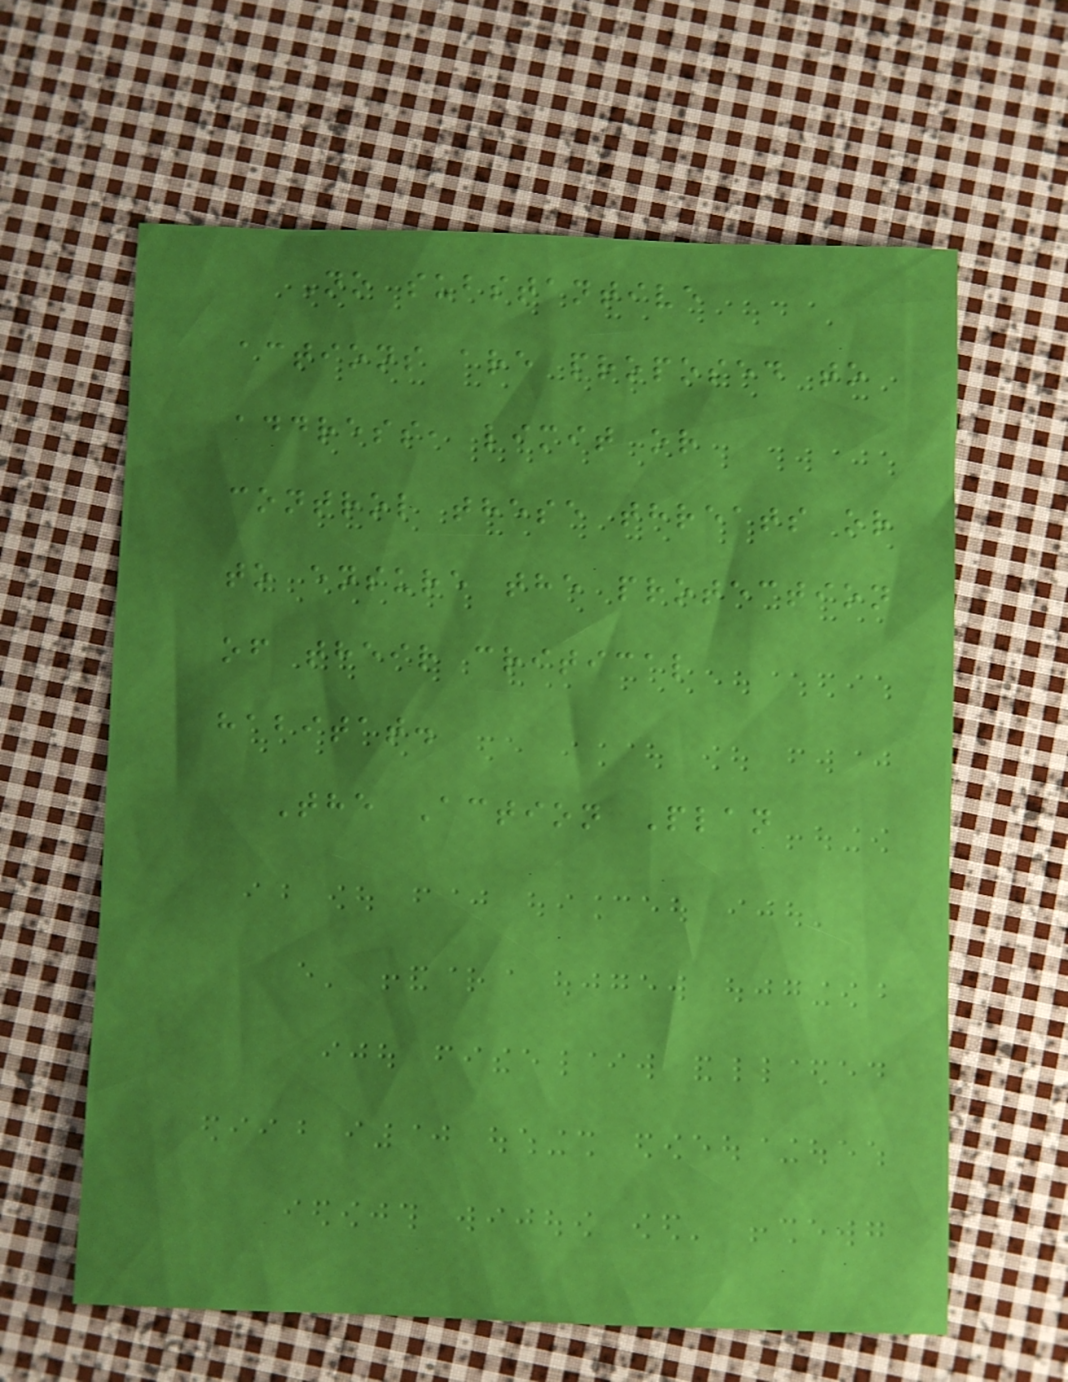No substantive
actions are proposed to
address, limit or
control these threats or
to ensure the protection
of their critical
habitat.
The Action Plan
